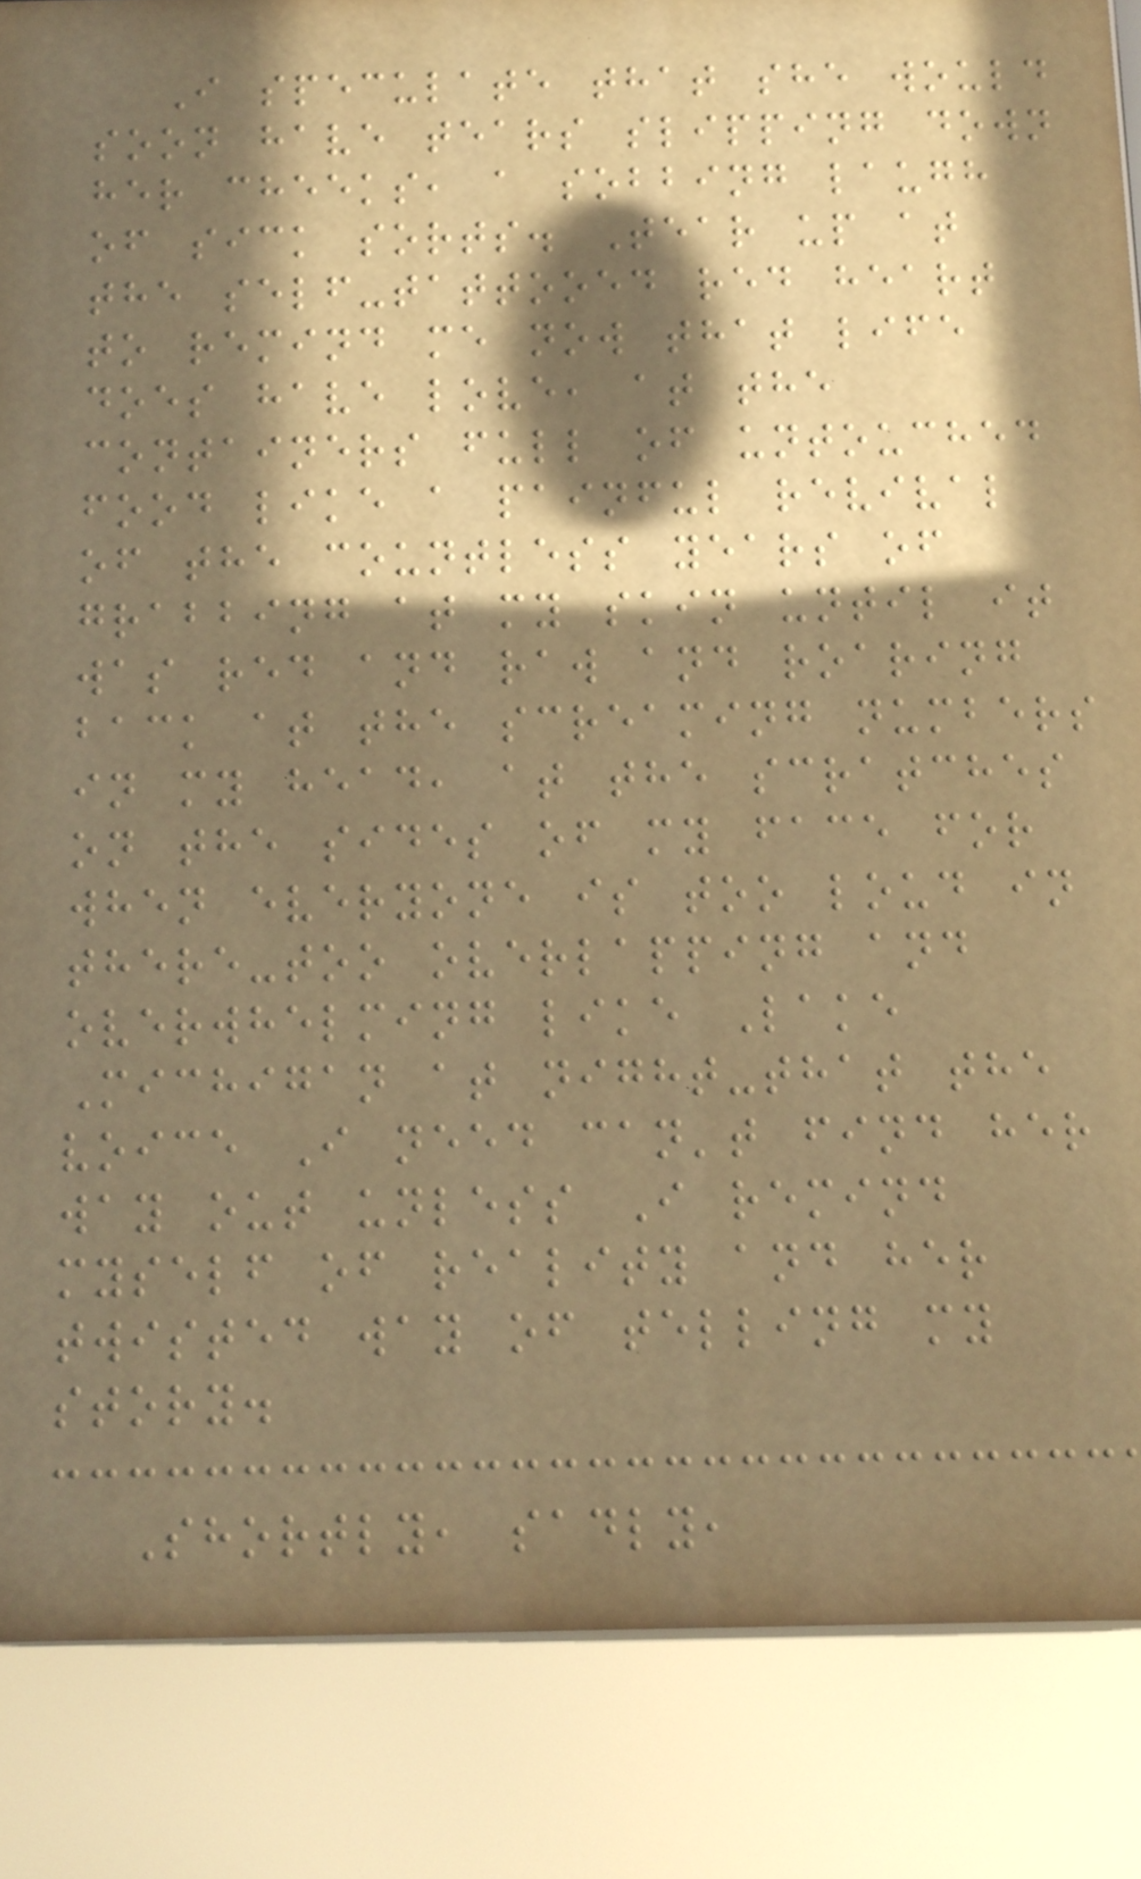I speculate that she would
soon have tears slipping down
her cheeks, a sobbing laugh
of sick sorts. Tear up at
the self-tattooed red heart
to remind me now that life
does have love, at the
containers full of untouched
food like a painful revival
of the countless years of
grabbing at my skin until it
was red and raw and roaring
back at the screaming numbers
in my head, at the scratches
on the sides of my face for
when everyone is too loud in
there-too overlapping and
overwhelming like Lake
Michigan at night-that the
voice I need can't find her
way out unless I remind
myself of reality and her
twisted way of telling my
story.
Shortly, sadly,
